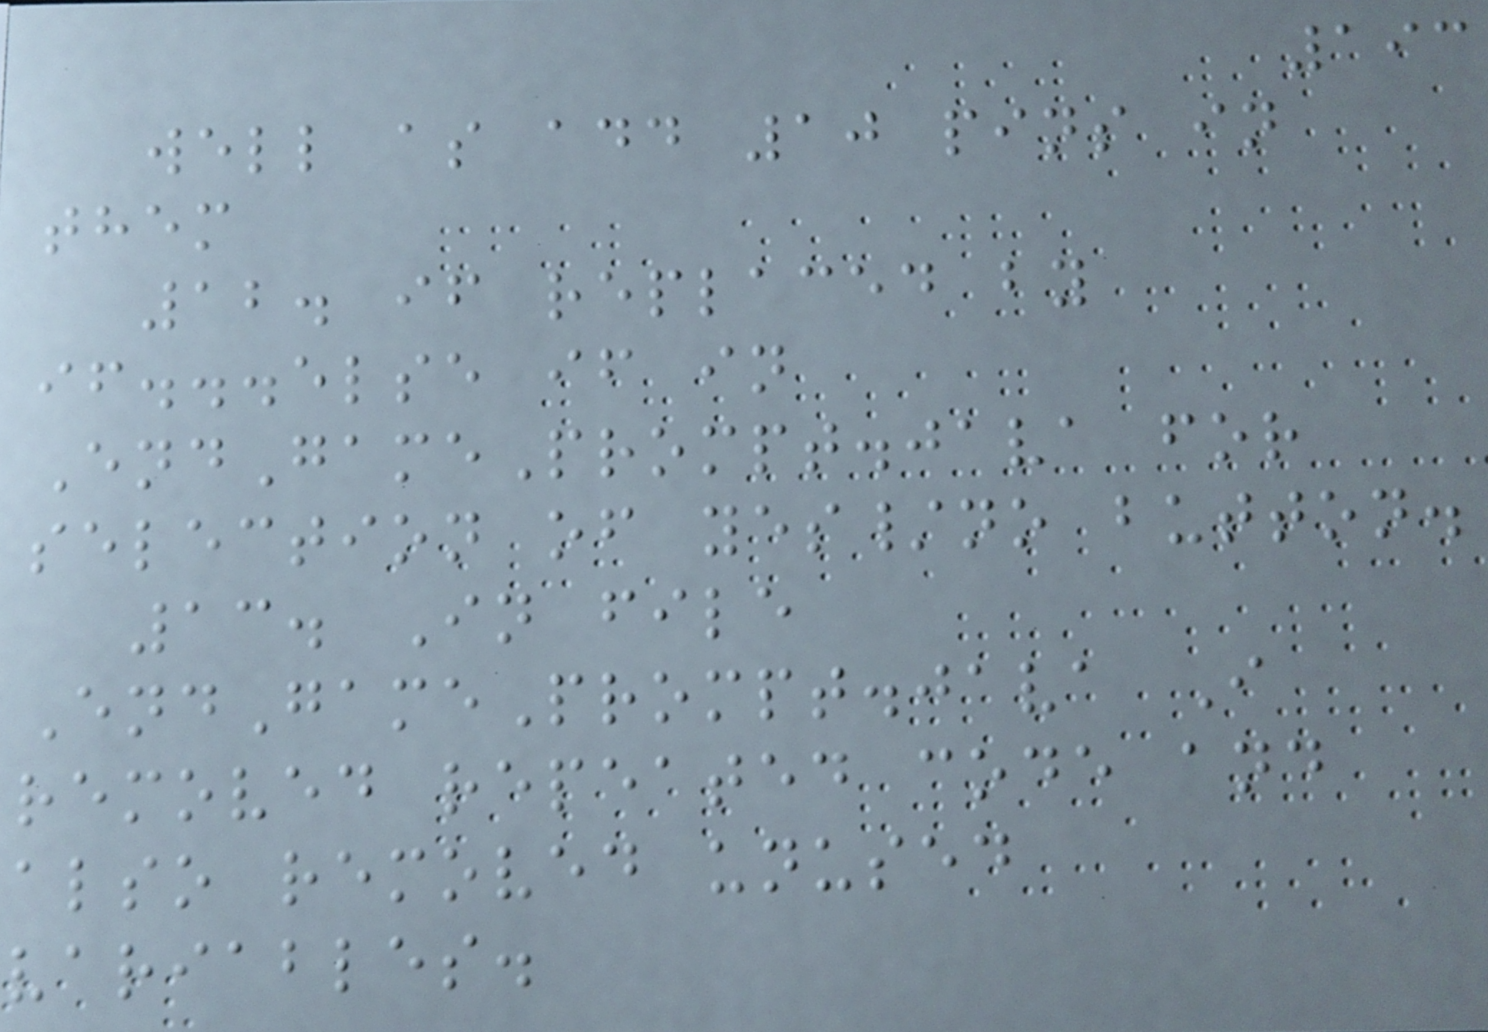193
well as add 10 pins in
them
12. if replaced by
if...else if in
EndGamePrompt.java for
selection of yes/no button.
13. In file
EndGamePrompt.java I
removed repeated code and
also removed unused
variables.
